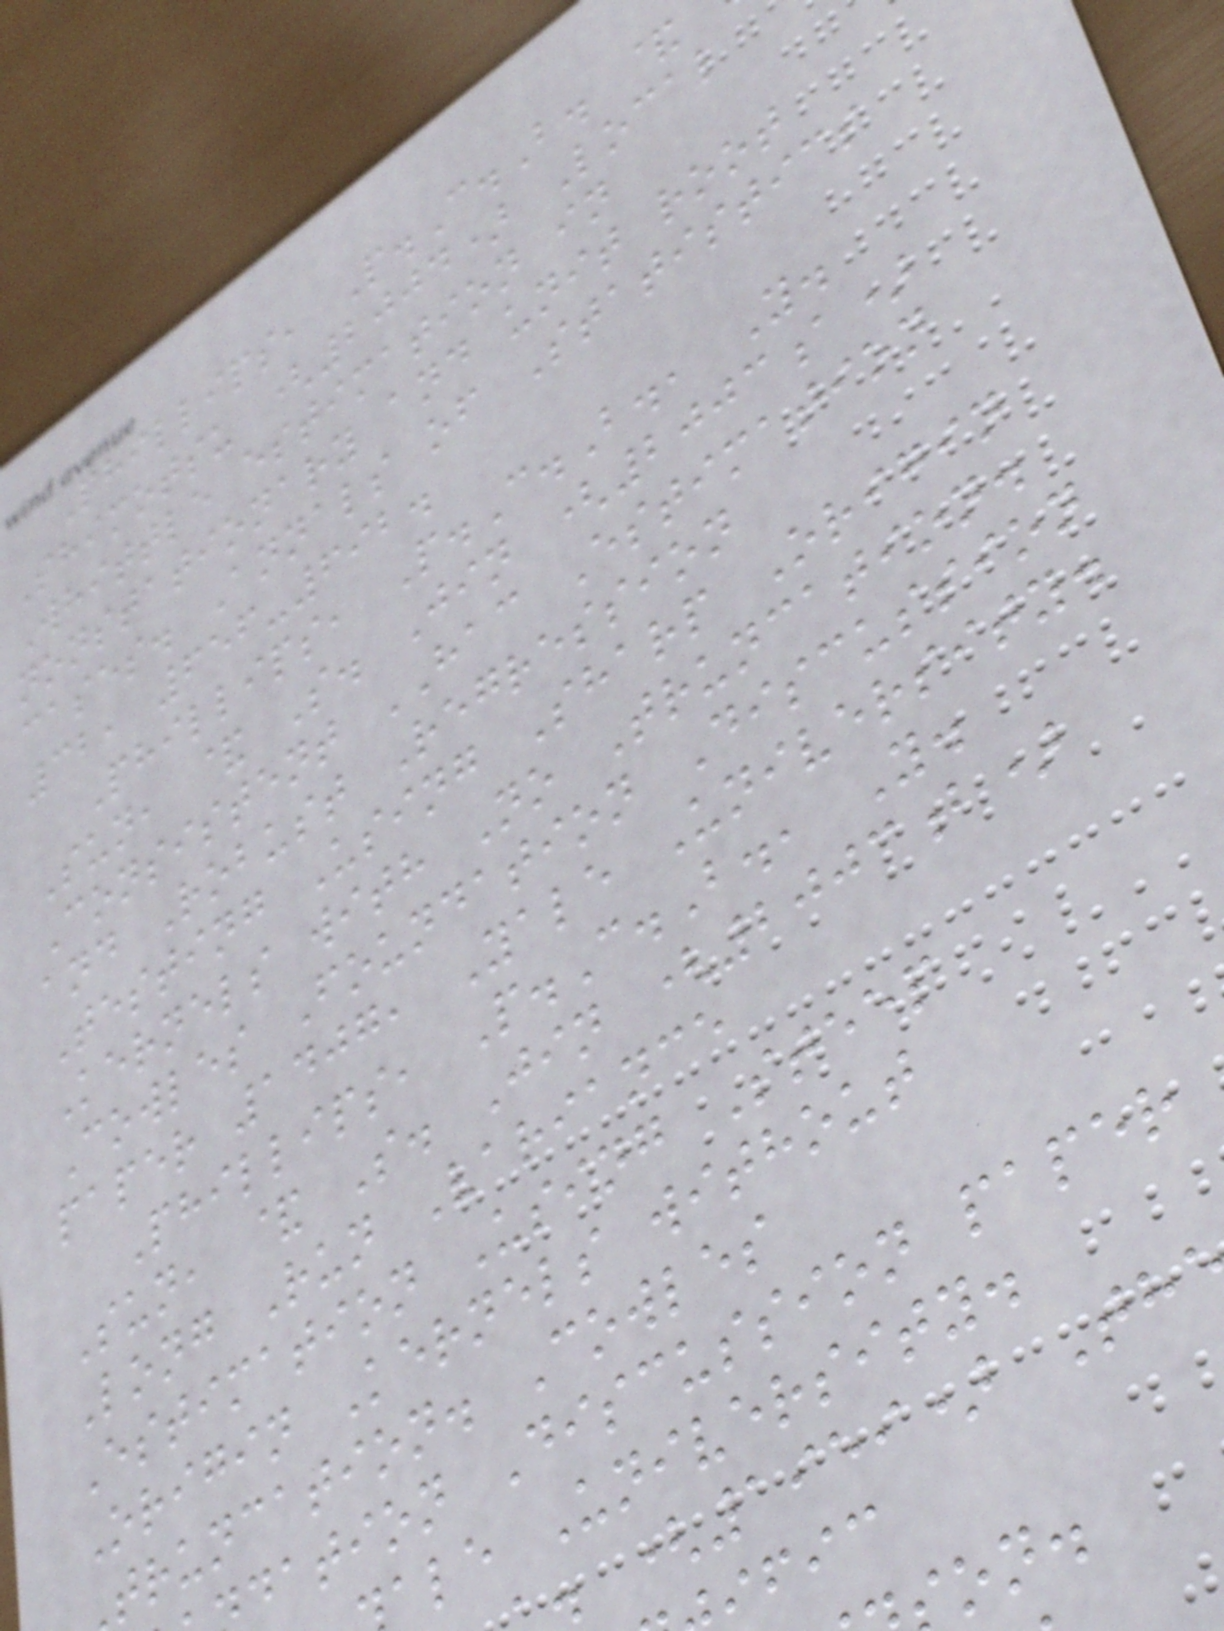Phillips, P.C.B. &
Shimotsu (2004) Local
Whittle estimation in
nonstationary and unit root
cases. Annals of Statistics
32, 656-692.
Phillips, P.C.B., Y.
Sun, & S. Jin (2003a)
Consistent HAC Estimation
and Robust Regression
Testing Using Sharp Origin
Kernels with No Truncation.
Cowles Foundation Discussion
paper 1407, Yale University.
Phillips, P.C.B., Y.
Sun, & S. Jin (2003b)
Long Run Variance
Estimation Using Steep
Origin Kernels without
truncation. Cowles
dation Discussion paper
ale University.
(1959) Th
